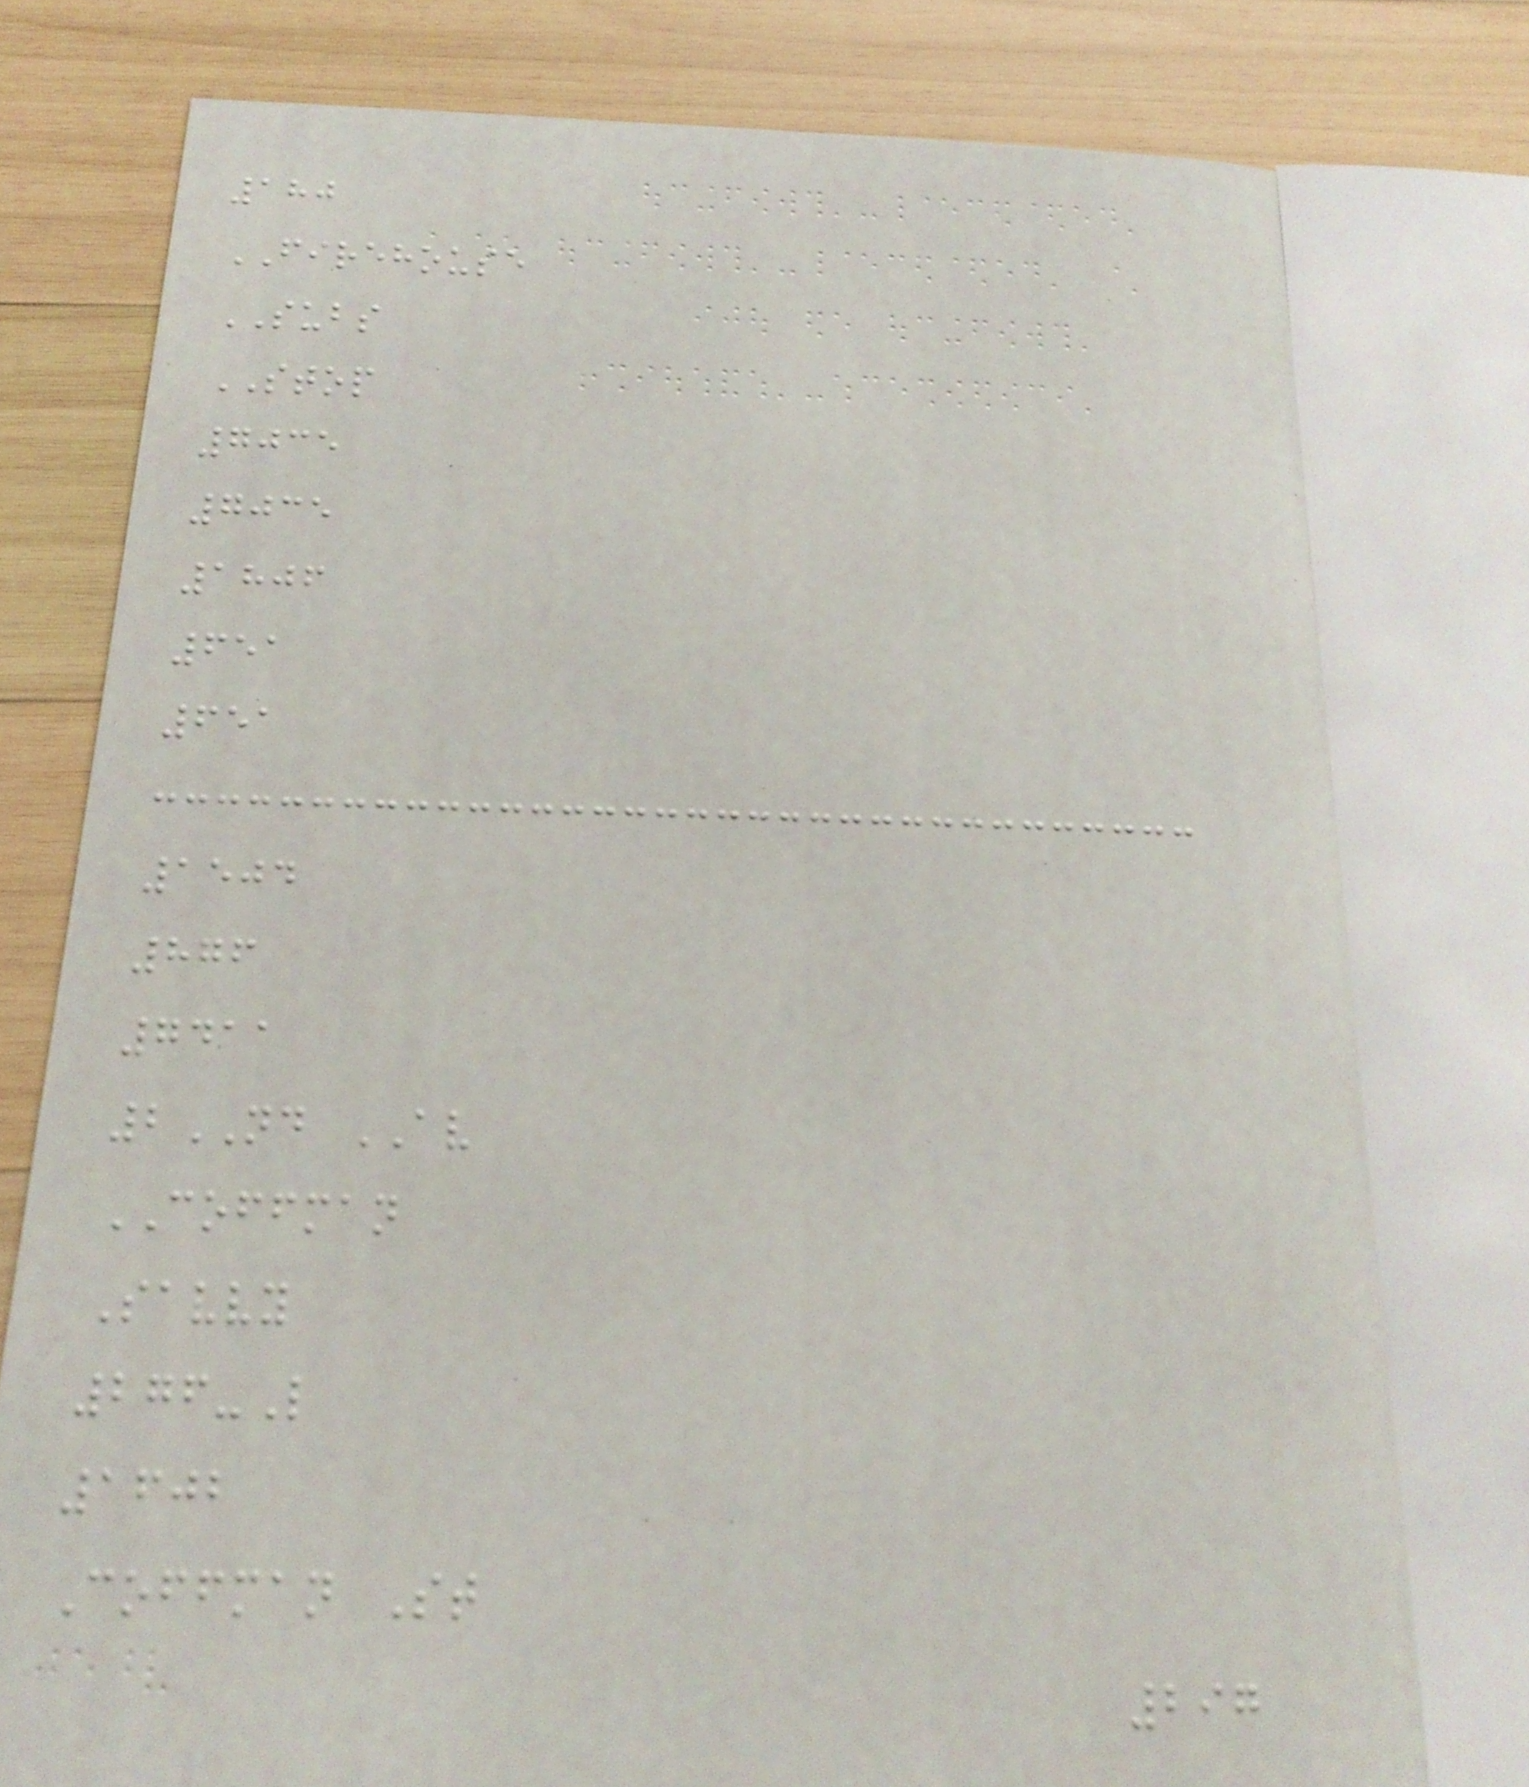180
FIREHOUSE
SUBS
STOP
7035
7035
1806
651
651
1504
876
7411
2ND AV
COFFMAN
Savvy
276-L
1602
Coffman St
297
